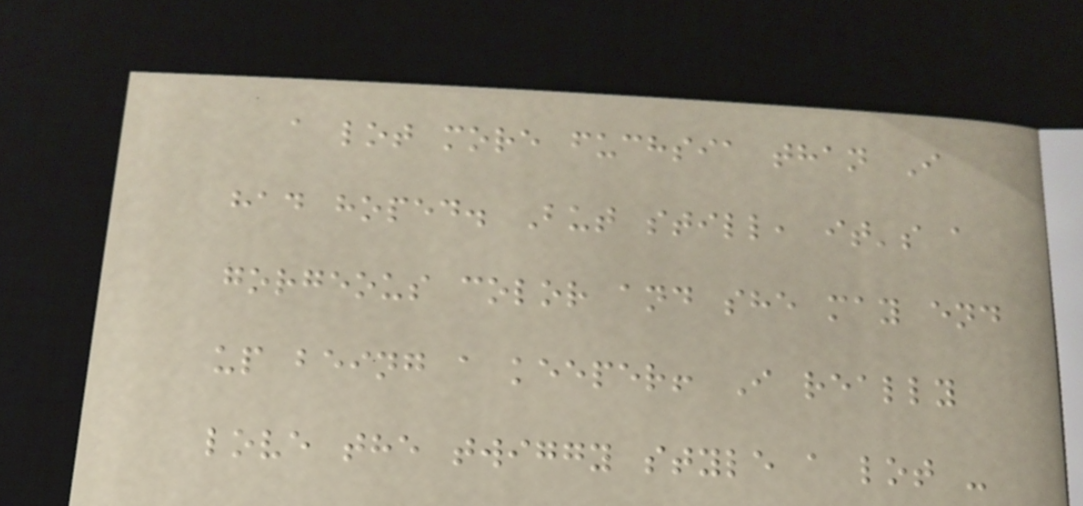a lot more fuchsia than I
had hoped. But still, it's a
gorgeous color and she may end
up being a keeper! I really
love the twiggy style a lot -
